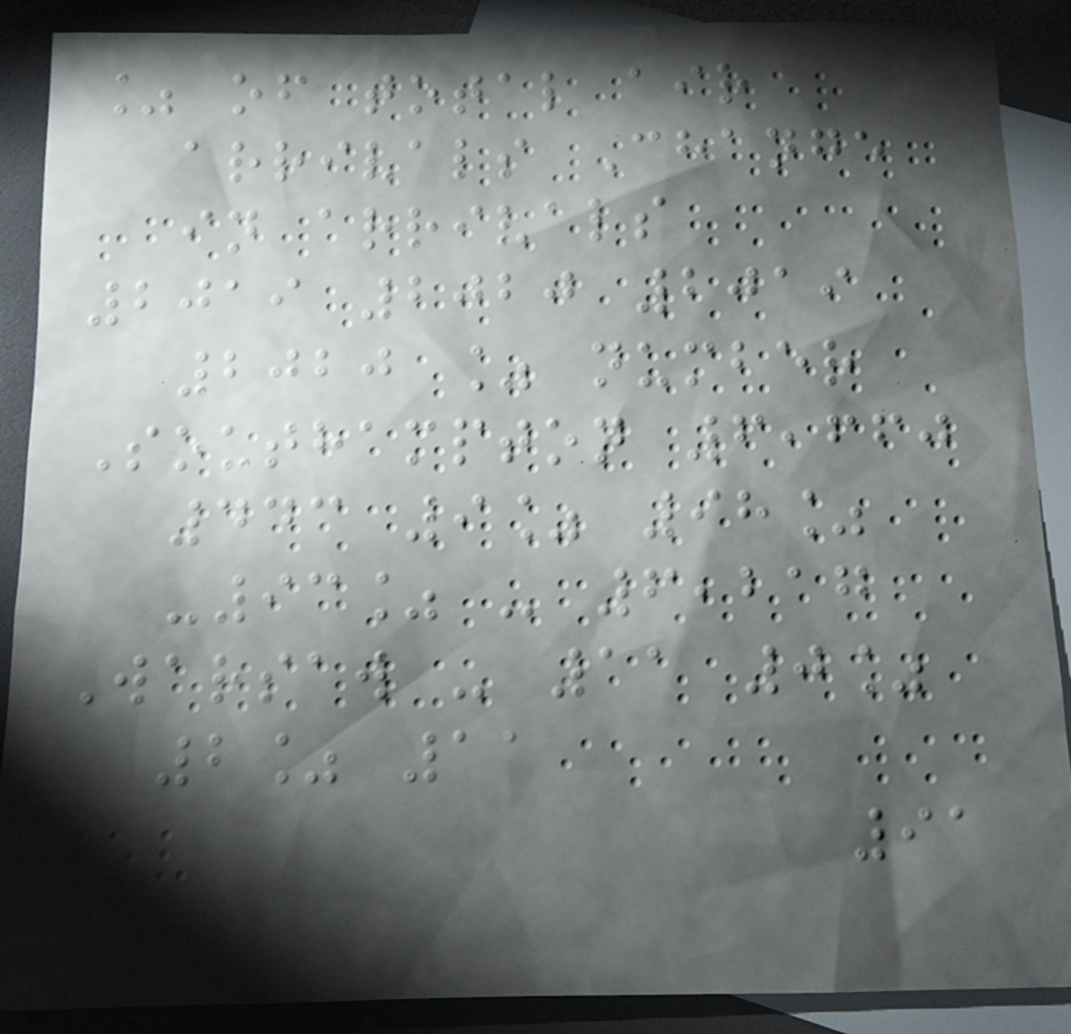% of total air
arrivals Change
in arrivals
2019 2020 2019
2020 % number
Southampton 6,660
443 9% 98%
-93% - 6,217
Warsaw - 11 0%
2% 11
91
